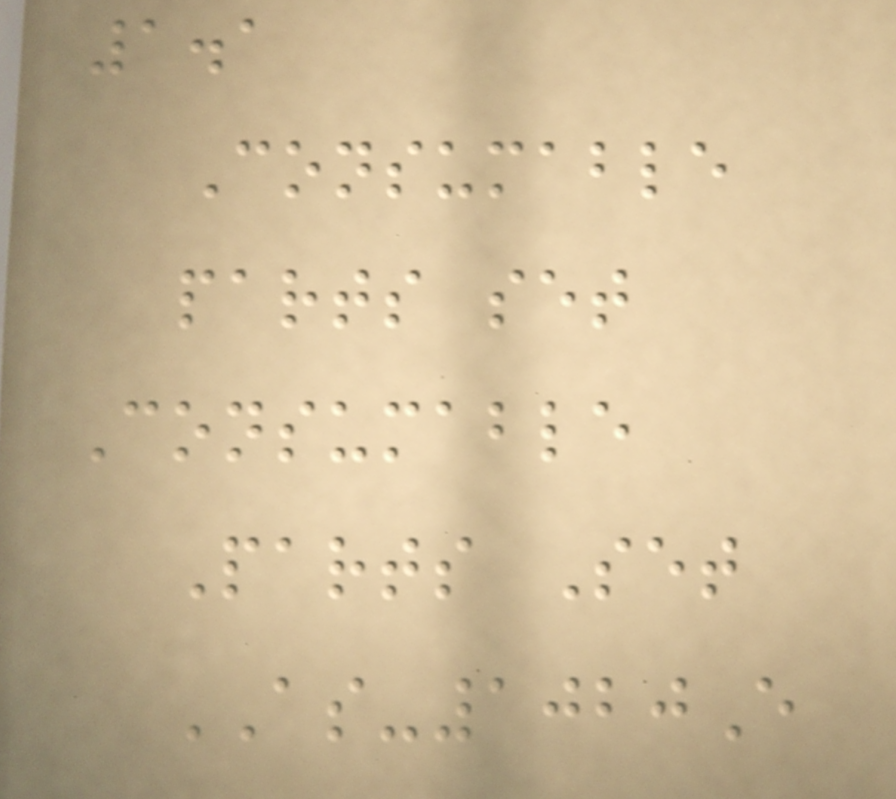1.1
Consumable
parts set
Consumable
Parts Set
AS-1020E
